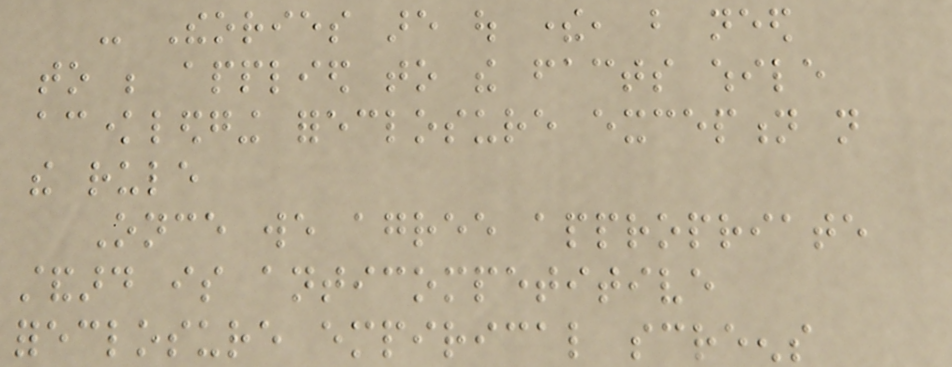- Theories are out there, but need
to be applied to the facts while
acknowledging foreclosure exception not
the rule
Once we agree appropriate
standard is anticompetitive
foreclosure empirical screens
